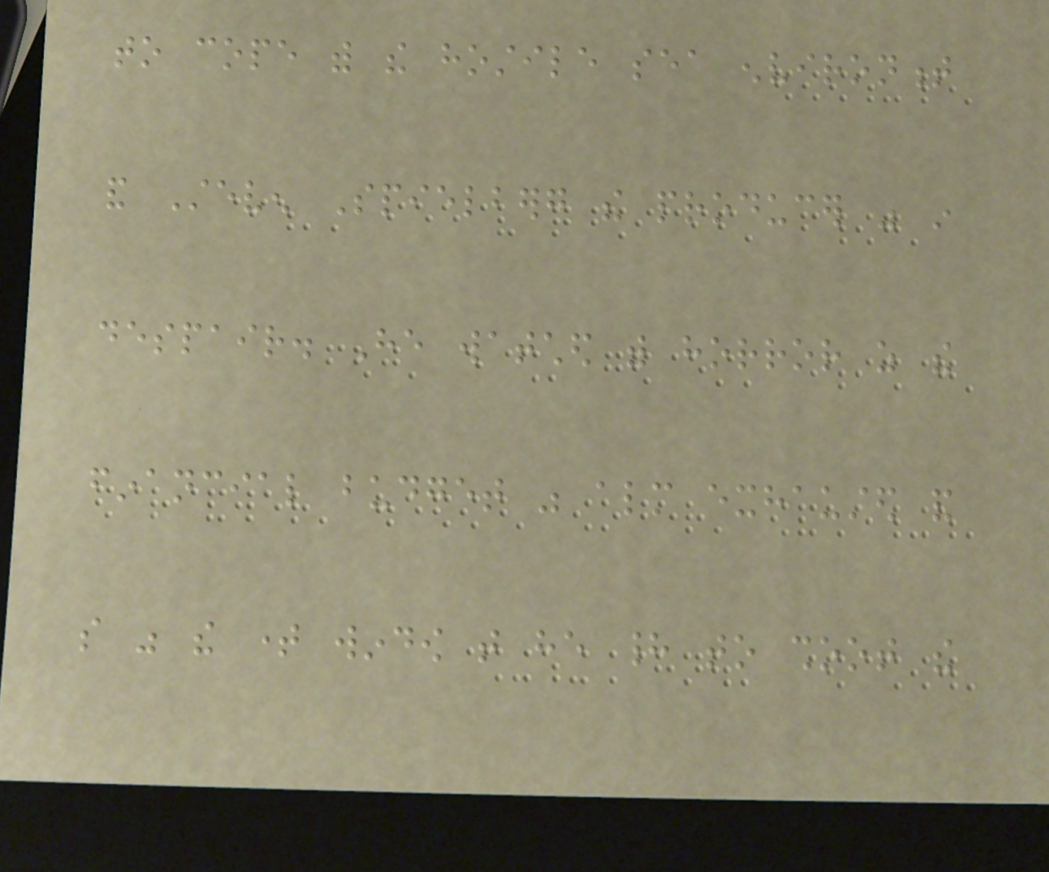to cope with the hostile sea environment
and Steven Spielberg the producer was in
despair. He watched with horror as the
financial budget was almost exhausted and
so was the time window that he had to shoot the
